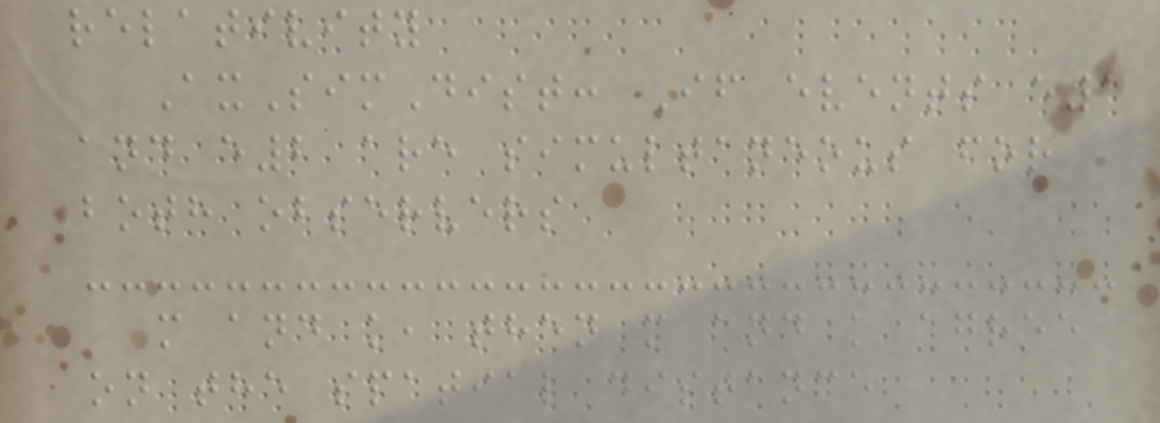relativity
AxSimDist: If events e1
and e2 are simultaneous for
both observers
m and k, then m and k agree
on the spatial distance
